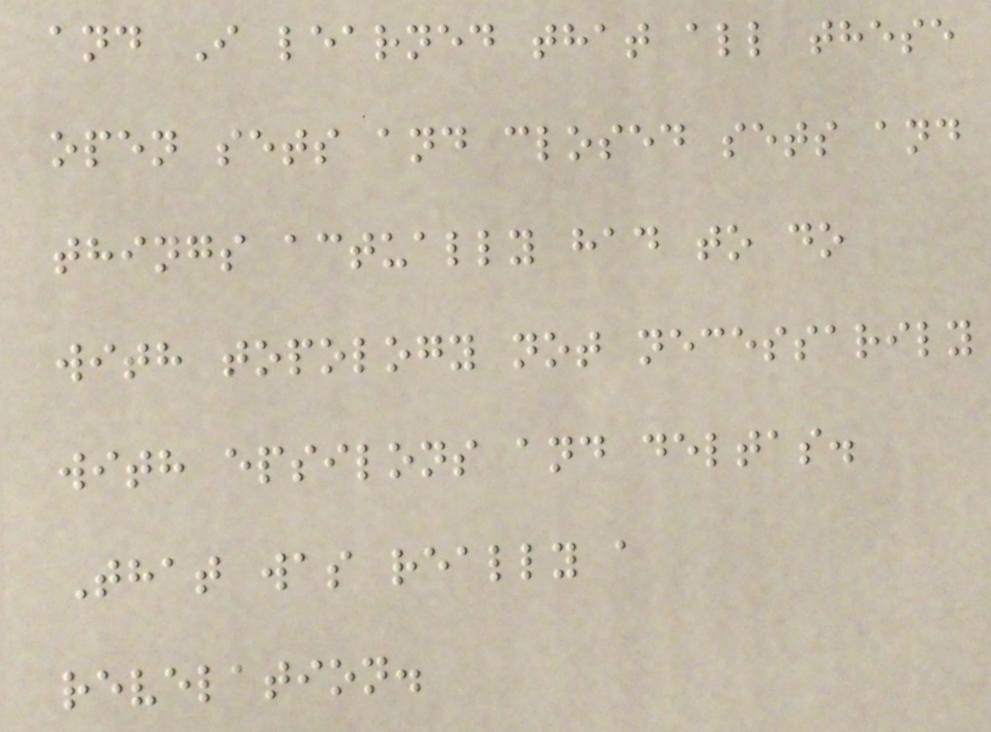and I learned that all these
open sets and closed sets and
things actually had to do
with topology not necessarily
with epsilons and deltas.
That was really a
revelation.
